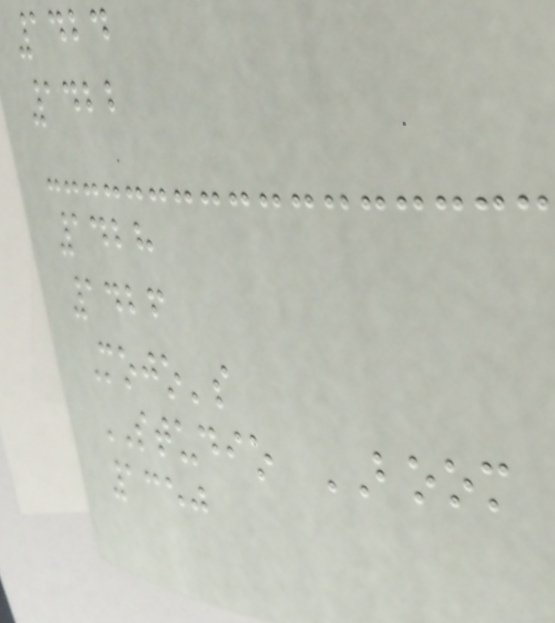1424
1422
1428
1426
Mojo's
STUDIO BOOM
1350
